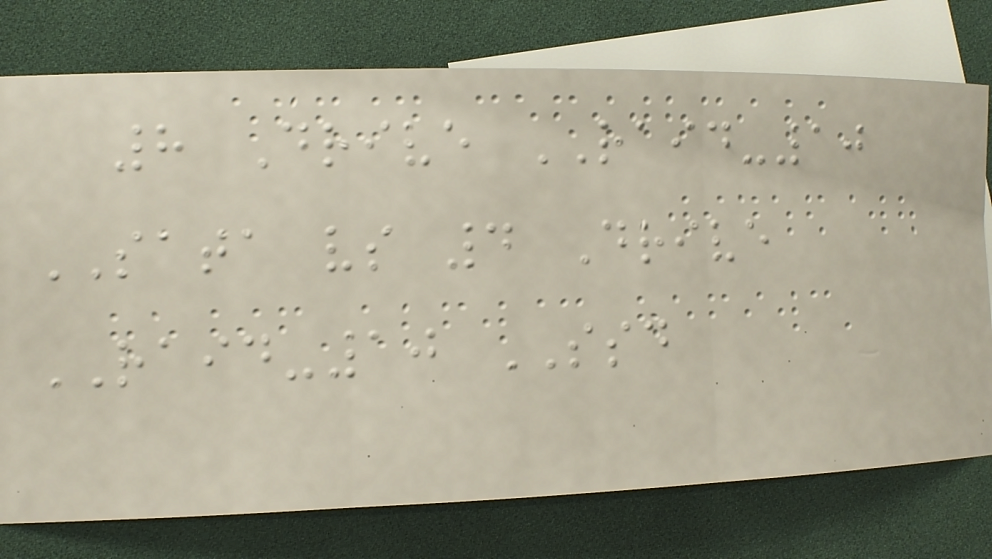8 Drive RAID-10
SATA vs 4 Drive
RAID-10 SSD
